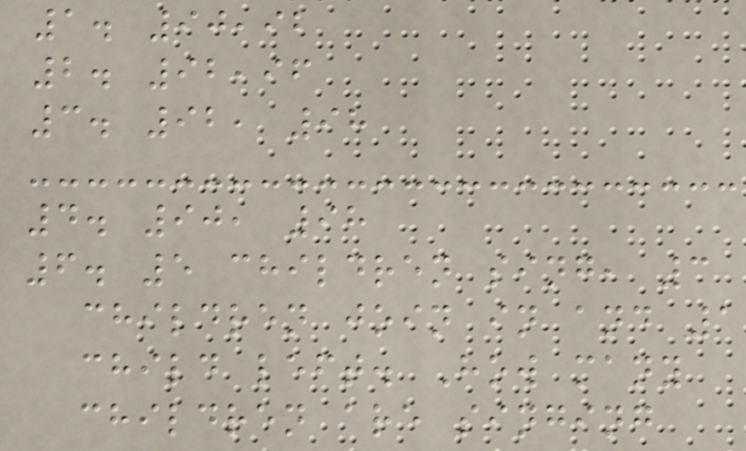1. 90,92
2. 92,96
3. 92, 98
4. 90, 98
6. 5 children sing, 3
children join in and 1
child left. How many
children are singing
